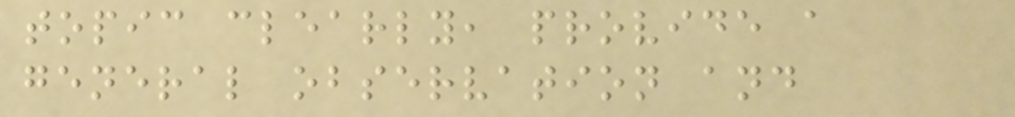topic clearly, provide a
general observation and
